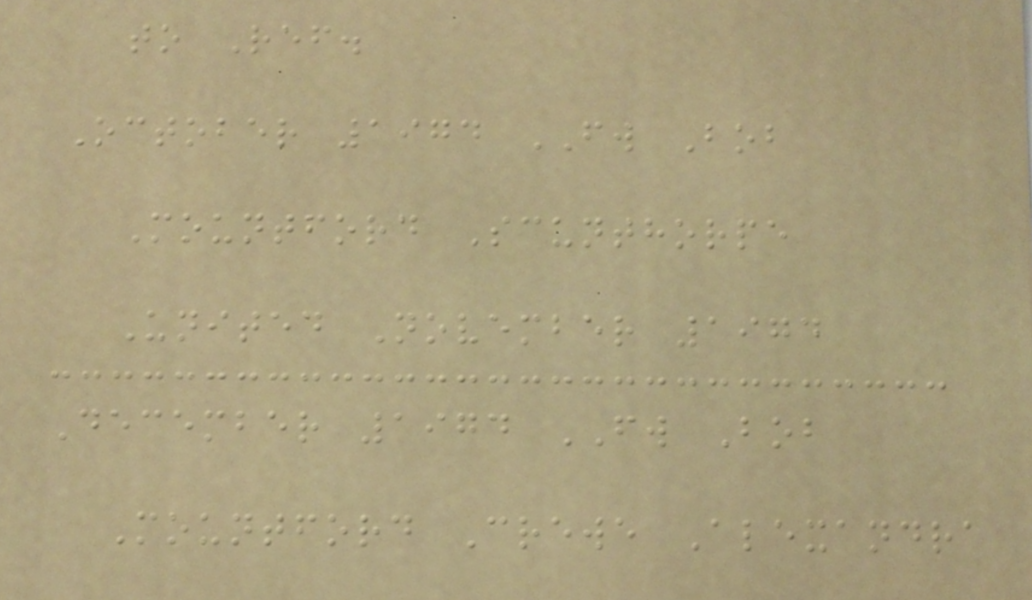to Ref.
October 1974 FW Bob
Mountford Scunthorpe
United November 1974
December 1974 FW Bob
Mountford Crewe Alexandra
